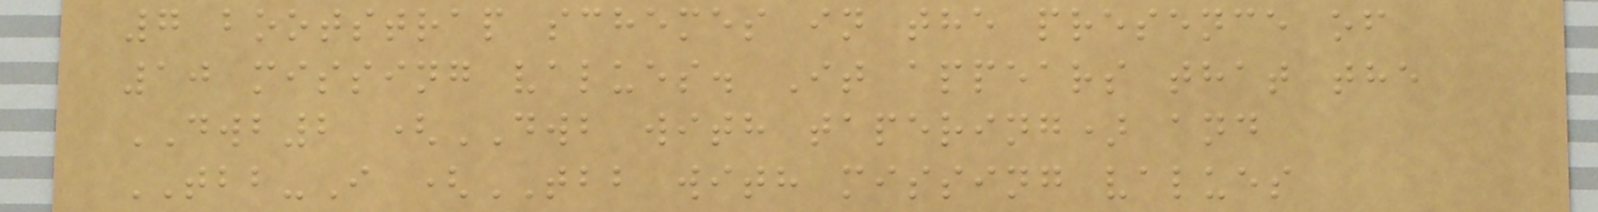7 bootstrap schemes in the presence of
10 missing values. It appears that the
DWB2 (DWB with tapering) and
TBB-I (TBB with missing values
